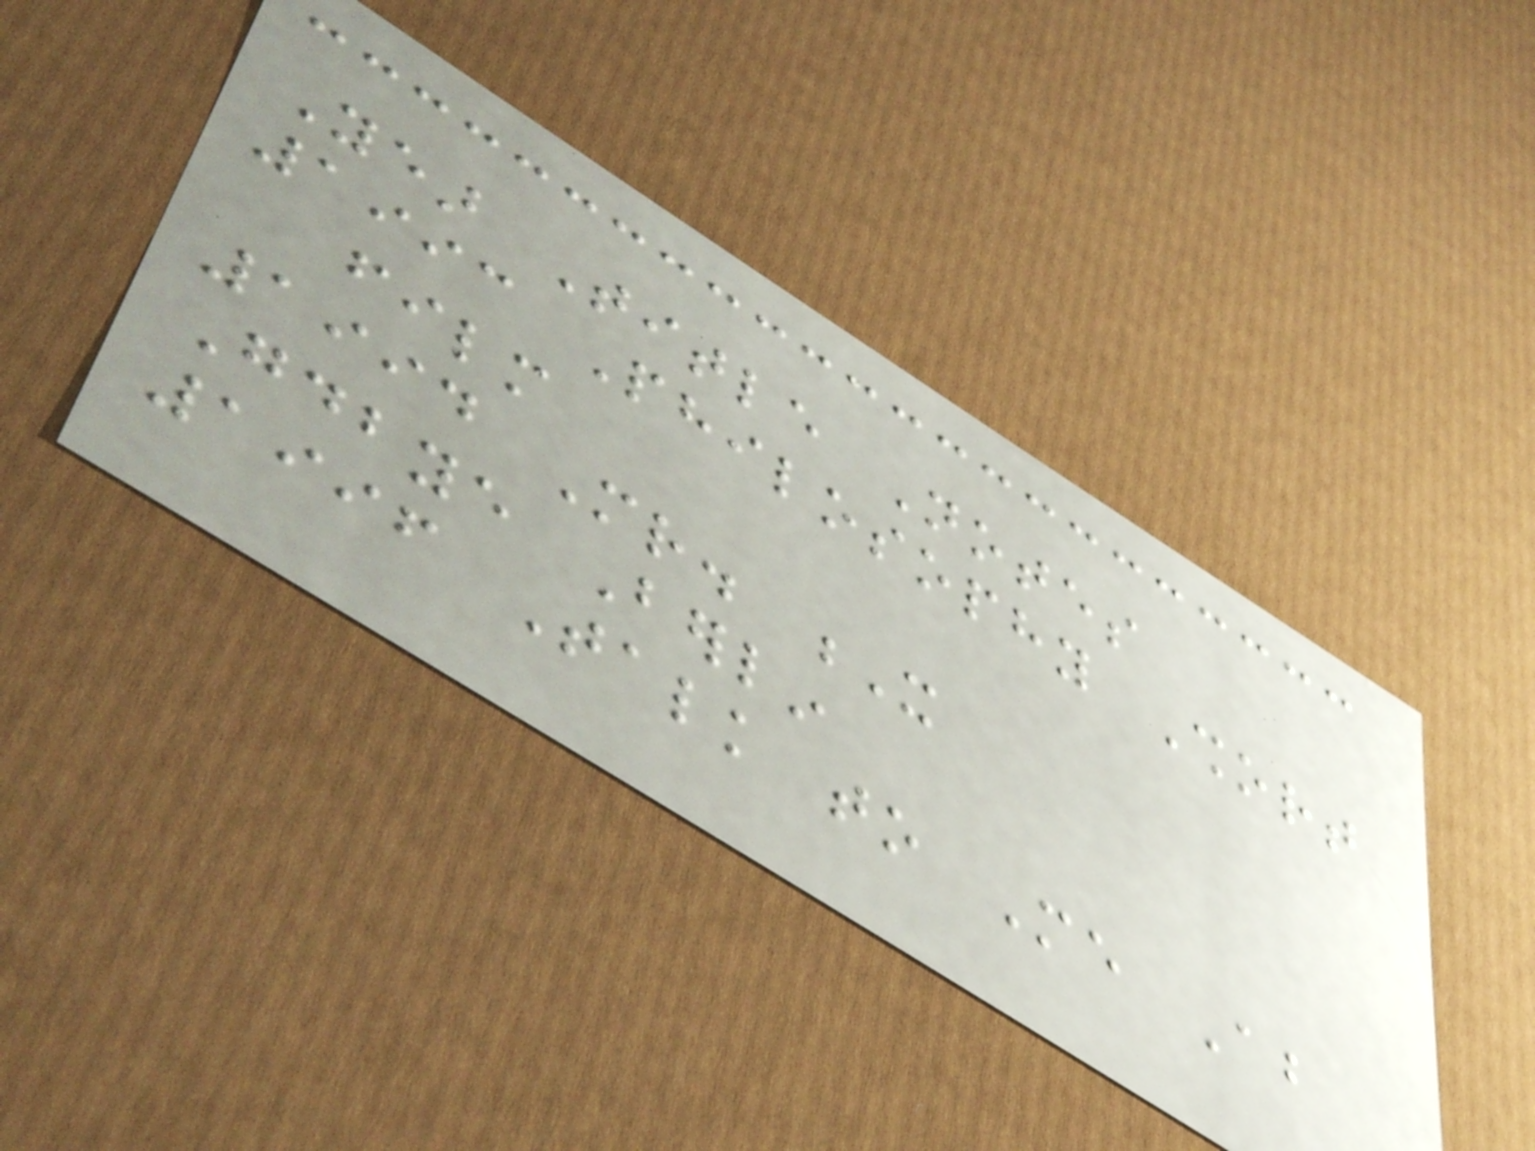Year Title Notes
1993 Philosophy Short
film
1994 Mr. X
Goodbye Berlin
1996 Talk to Me About
